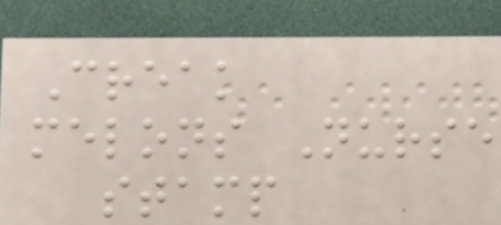Creak
melons Nurse
stamp
